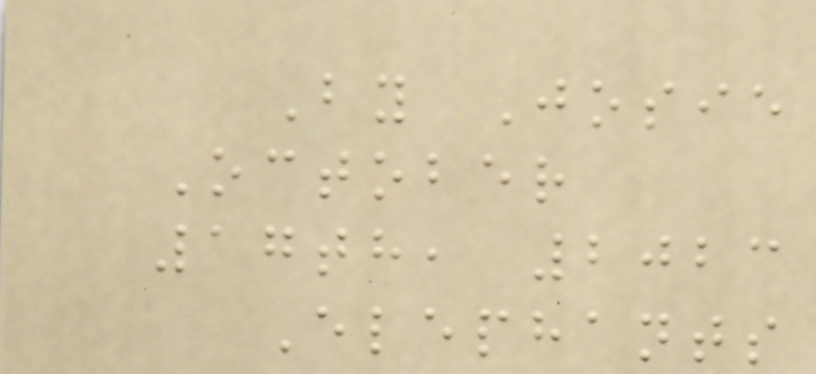By Josie
October
17th, 2023
Elephants
